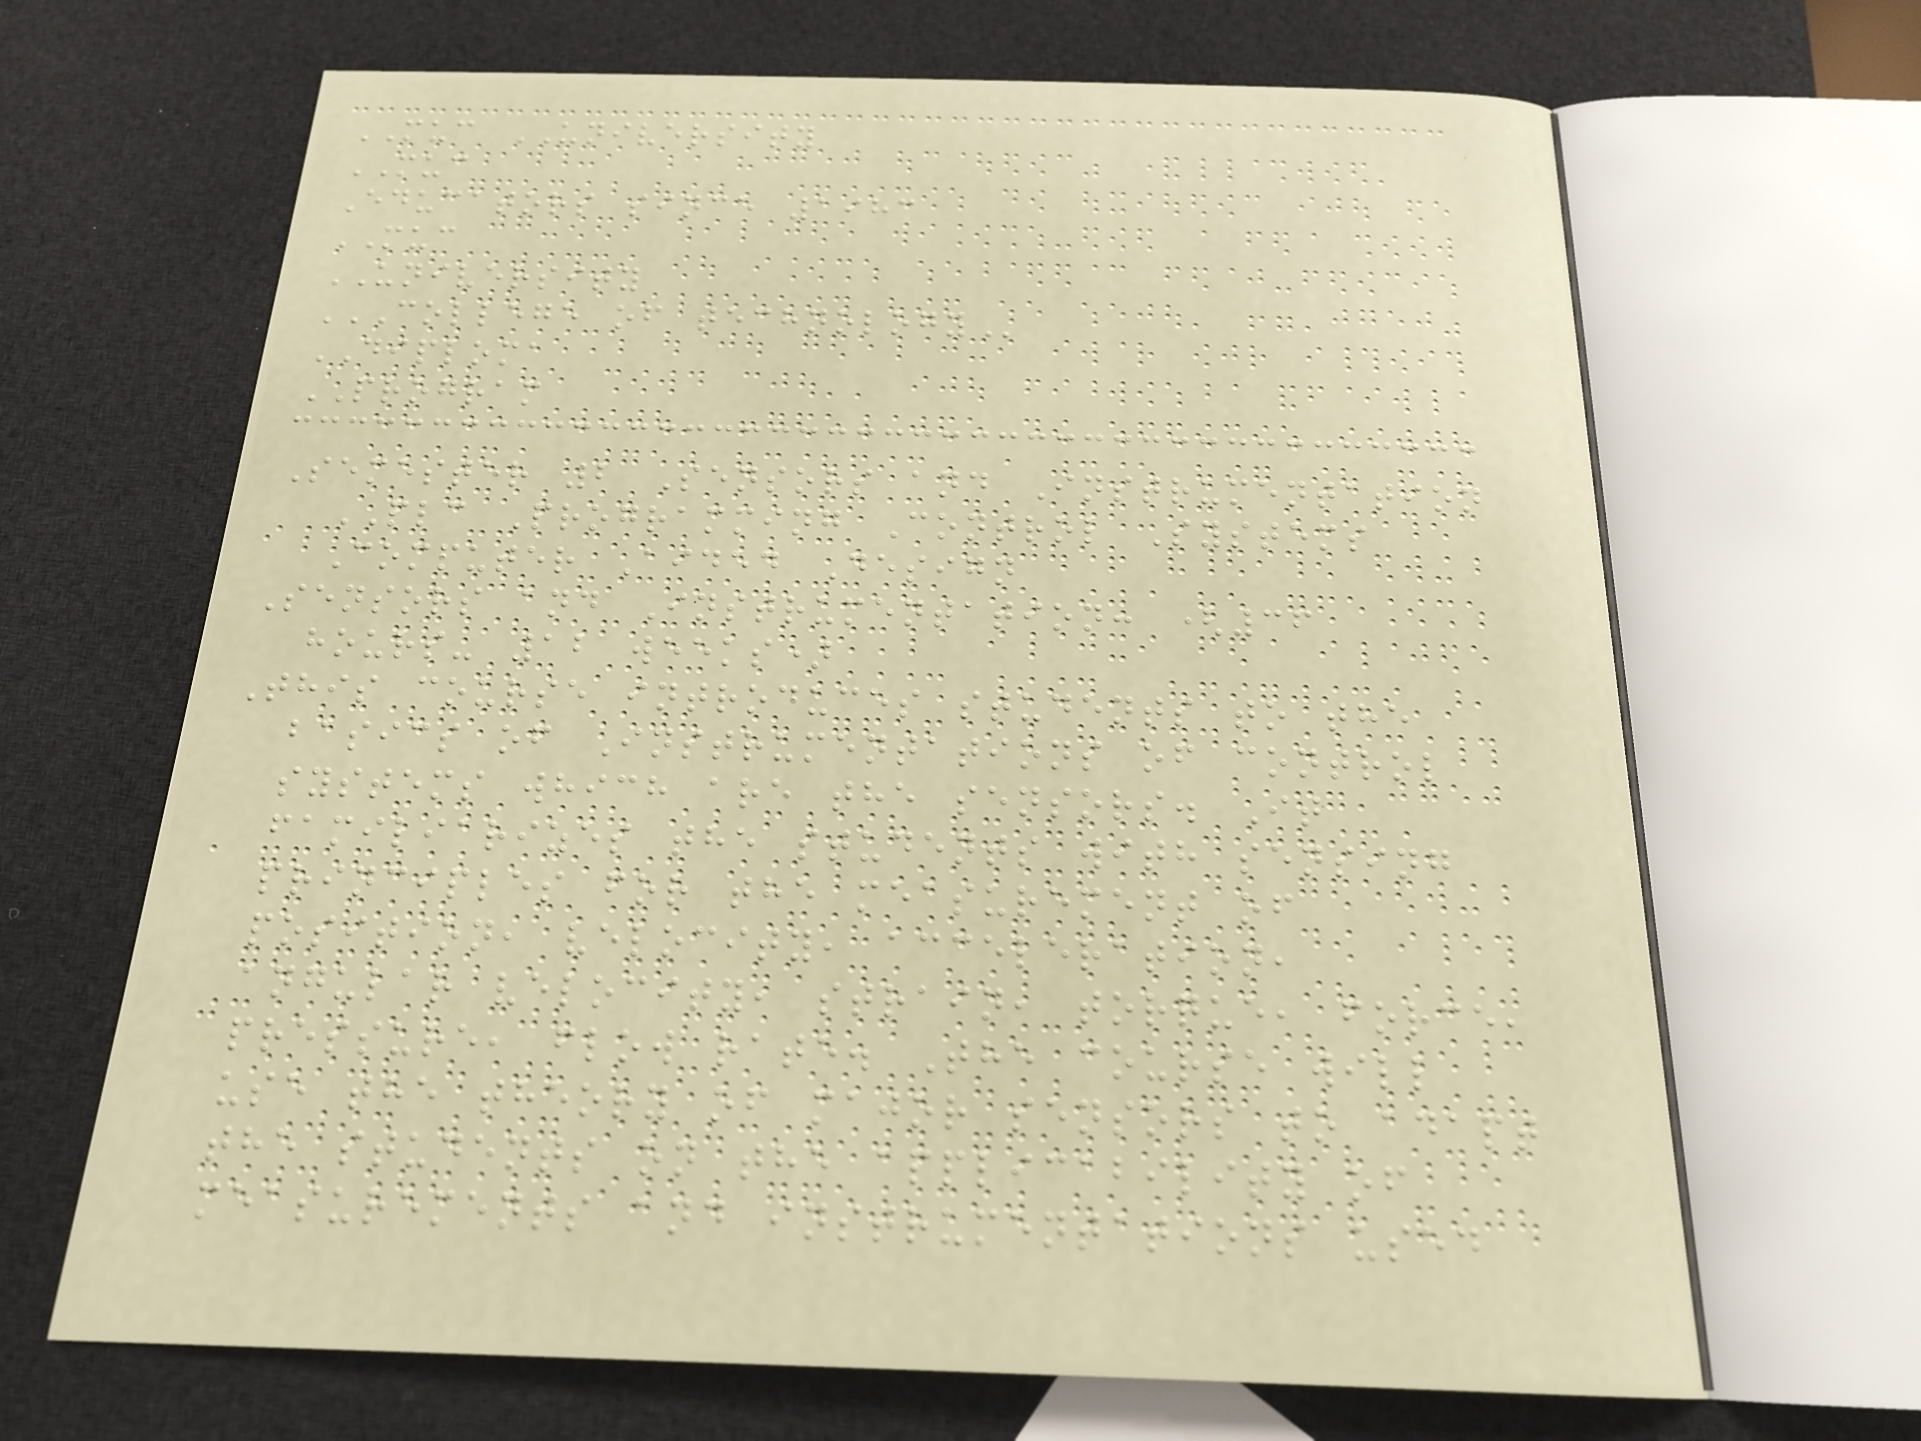MUC UNIVERSITY
MUC
Educators since 1983
MUC
UNIVERSITY
COLLEGE OF TECHNOLOGY
DIPLOMA
PROGRAM
Semester 2 Sensors and Instrumentation
PLC Programming Control Systems
Computer Aided Design
Sensors and Instrumentation: (36
hours- 12 weeks)
This course introduces students to the
basics of Instrumentations of control
systems which are the sensors. It
familiarizes the students with sensing
principles for the measurement of
position, velocity, acceleration,
angular velocity, strain, torque, force,
pressure, flow rate. The course will
use the theory of major sensors to adapt
the students on the applicability of
measurements and instrumentations used
